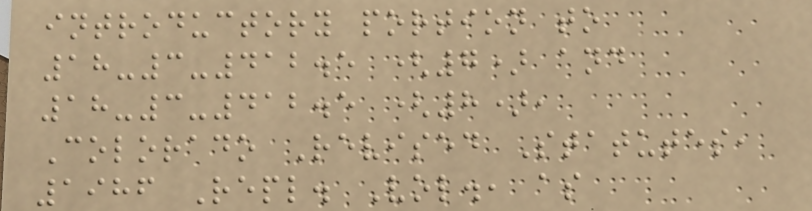introductory portion to
18-3-412.5 (7) and
18-3-412.5 (8),
Colorado Revised Statutes,
1986 Repl. Vol., as
